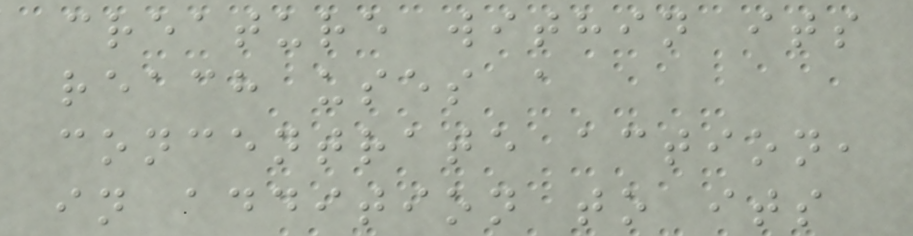creature within its
reach uses a
concentrate action,
in addition to its
